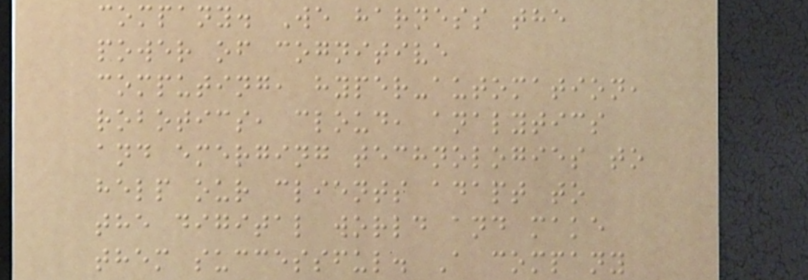company. We harness the
power of cognitive
computing, hyper-automation,
robotics, cloud, analytics
and emerging technologies to
help our clients adapt to
the digital world and make
them successful. A company
